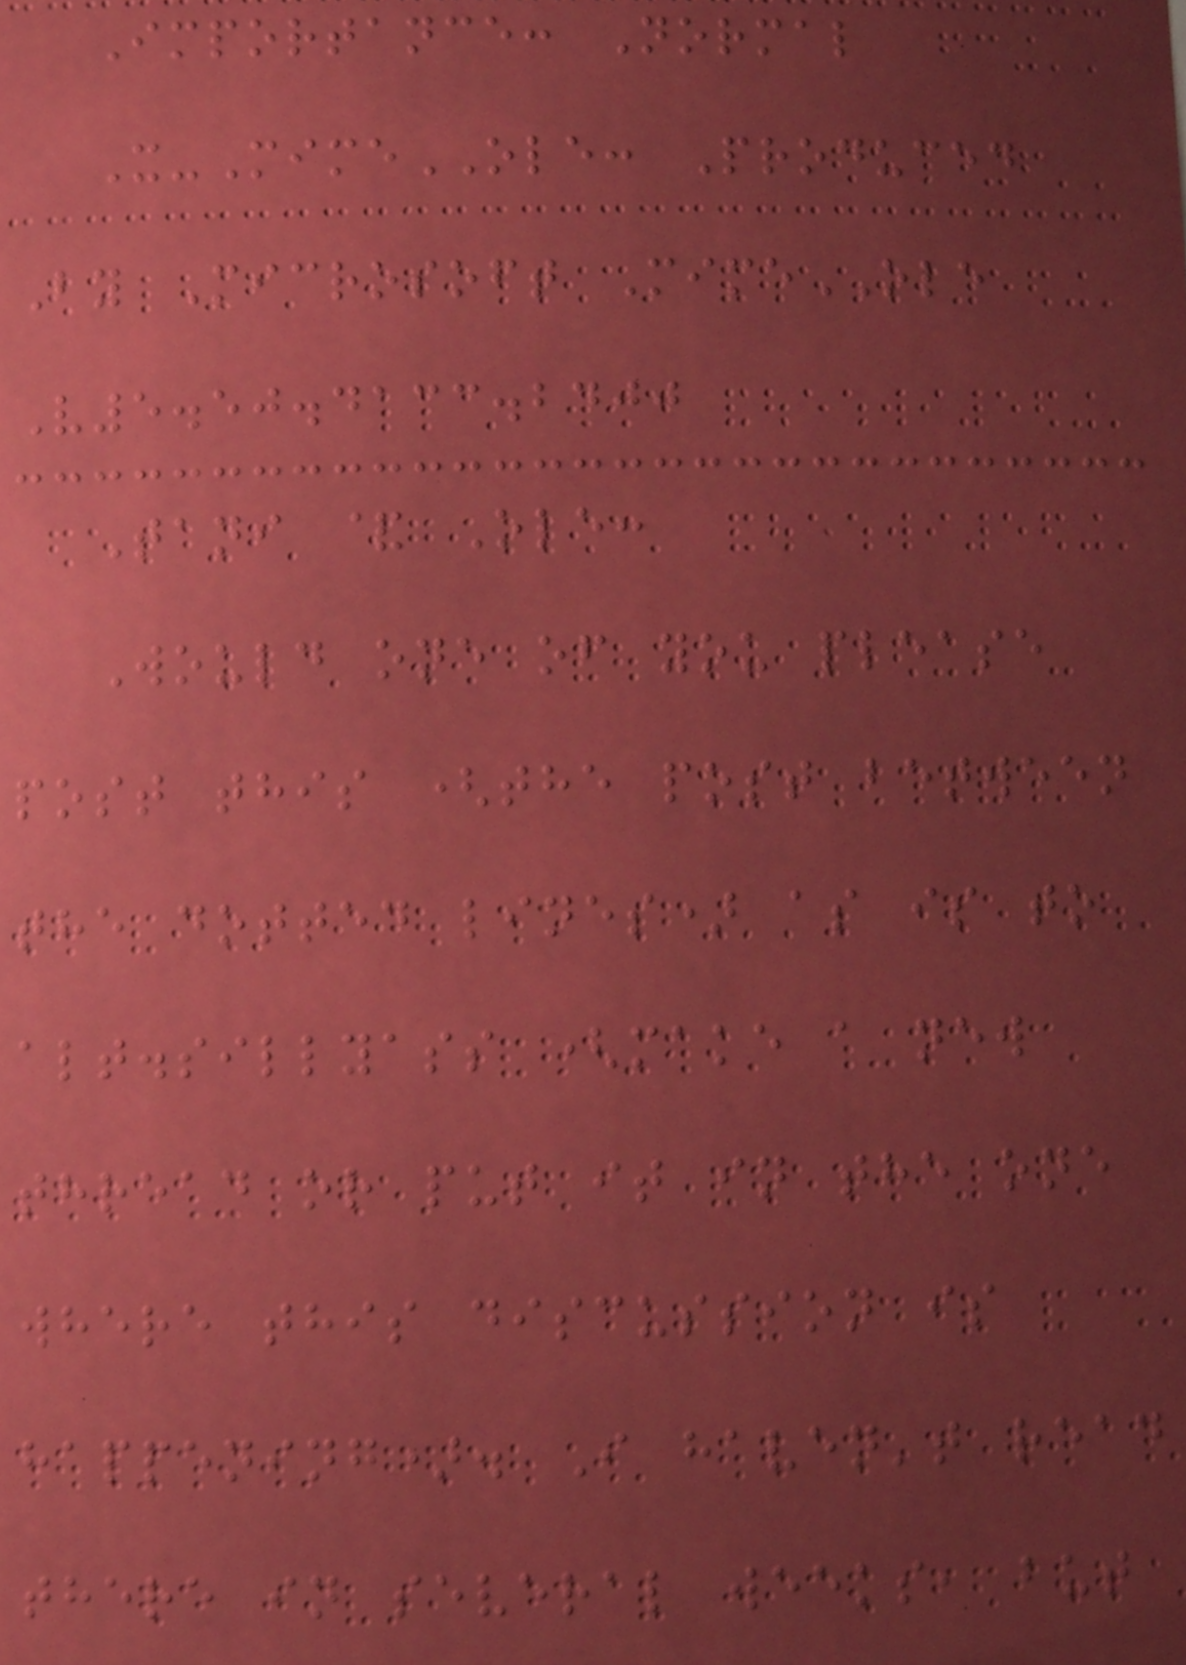Importance: Normal
X-MimeOLE: Produced
By Microsoft MimeOLE
V5.50.4133.2400
Tani & Ole:
Would one of you please
post this (the post between
the dotted lines) as is to
alt.sillyass (make a new
thread or put it in the one
where this discussion is
happening). I haven't read
there in several weeks, but
